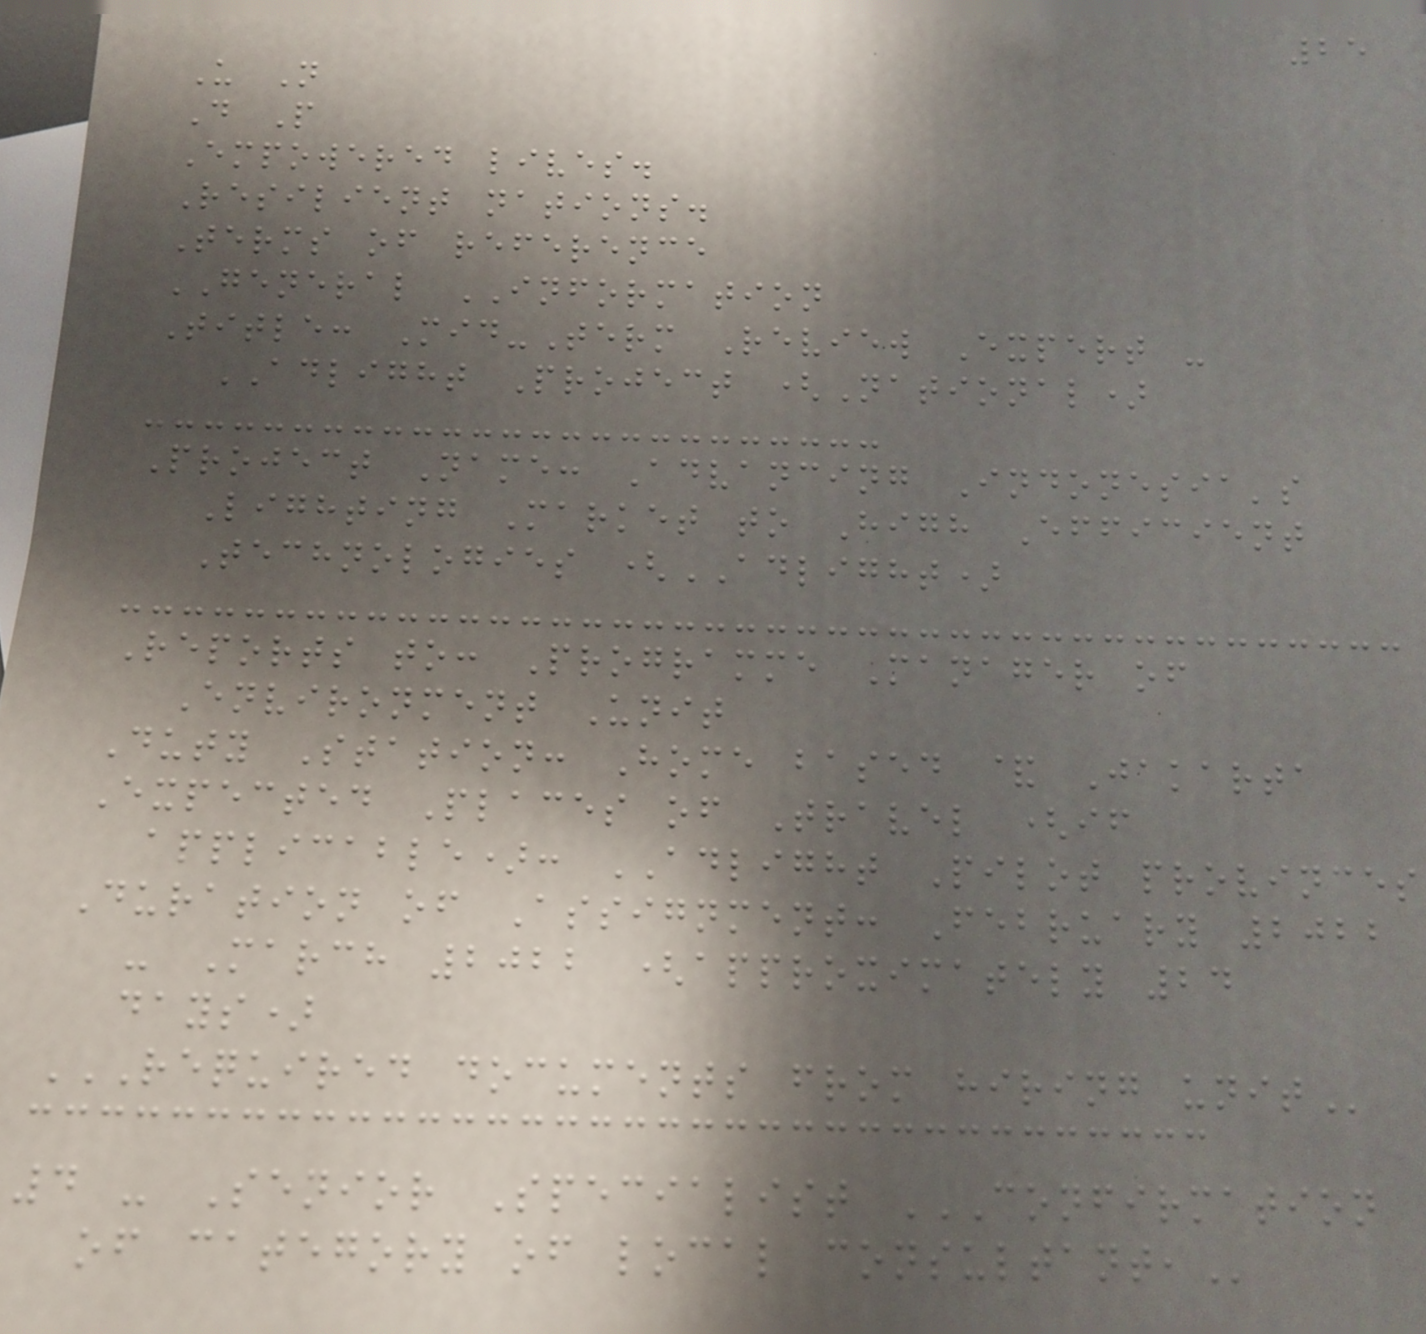25
U N
D P
Empowered lives.
Resilient nations.
Terms of reference
GENERAL INFORMATION
Title: Mid-Term Review Expert -
ADLIGHT Project (National)
Project Name: Advancing Indonesia's
Lighting Market to High Efficient
Technologies (ADLIGHT)
Reports to: Programme Manager of
Environment Unit
Duty Station: Home based & Jakarta
Expected Places of Travel (if
applicable): ADLIGHT Pilot provinces
Duration of Assignment: February 2022
- March 2022 (approximately 24
days)
REQUIRED DOCUMENTS FROM HIRING UNIT
4 - Senior Specialist CONFIRMATION
OF CATEGORY OF LOCAL CONSULTANT,
